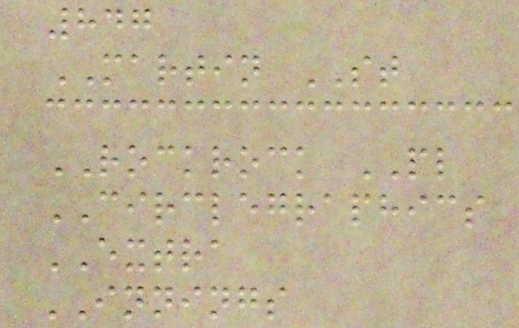847
MARTIN ST
ROCKROCK PL
CIRCLEGRAPHICS
EXTRA
INNINGS
